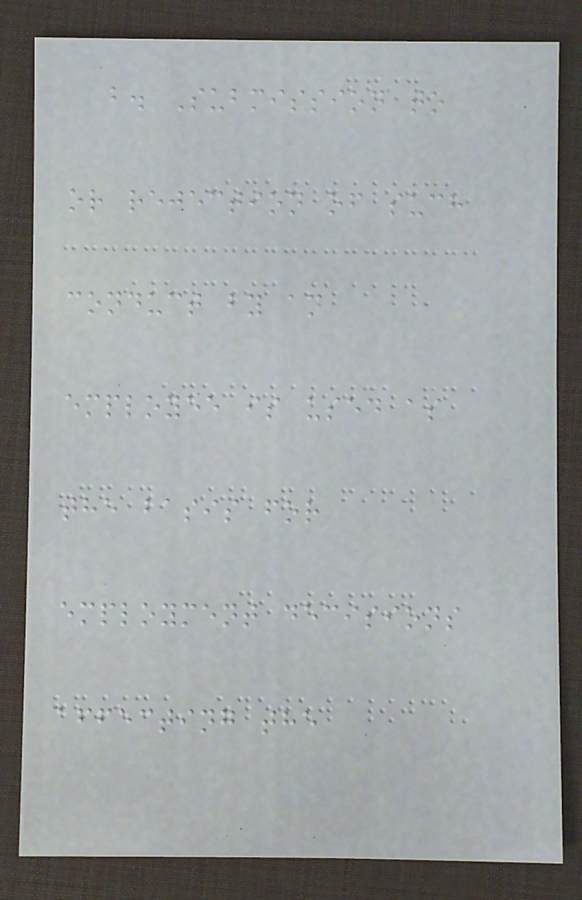b. Submission to
or rejection of such
conduct by an
employee is used as
the basis for
employment decisions
affecting the
